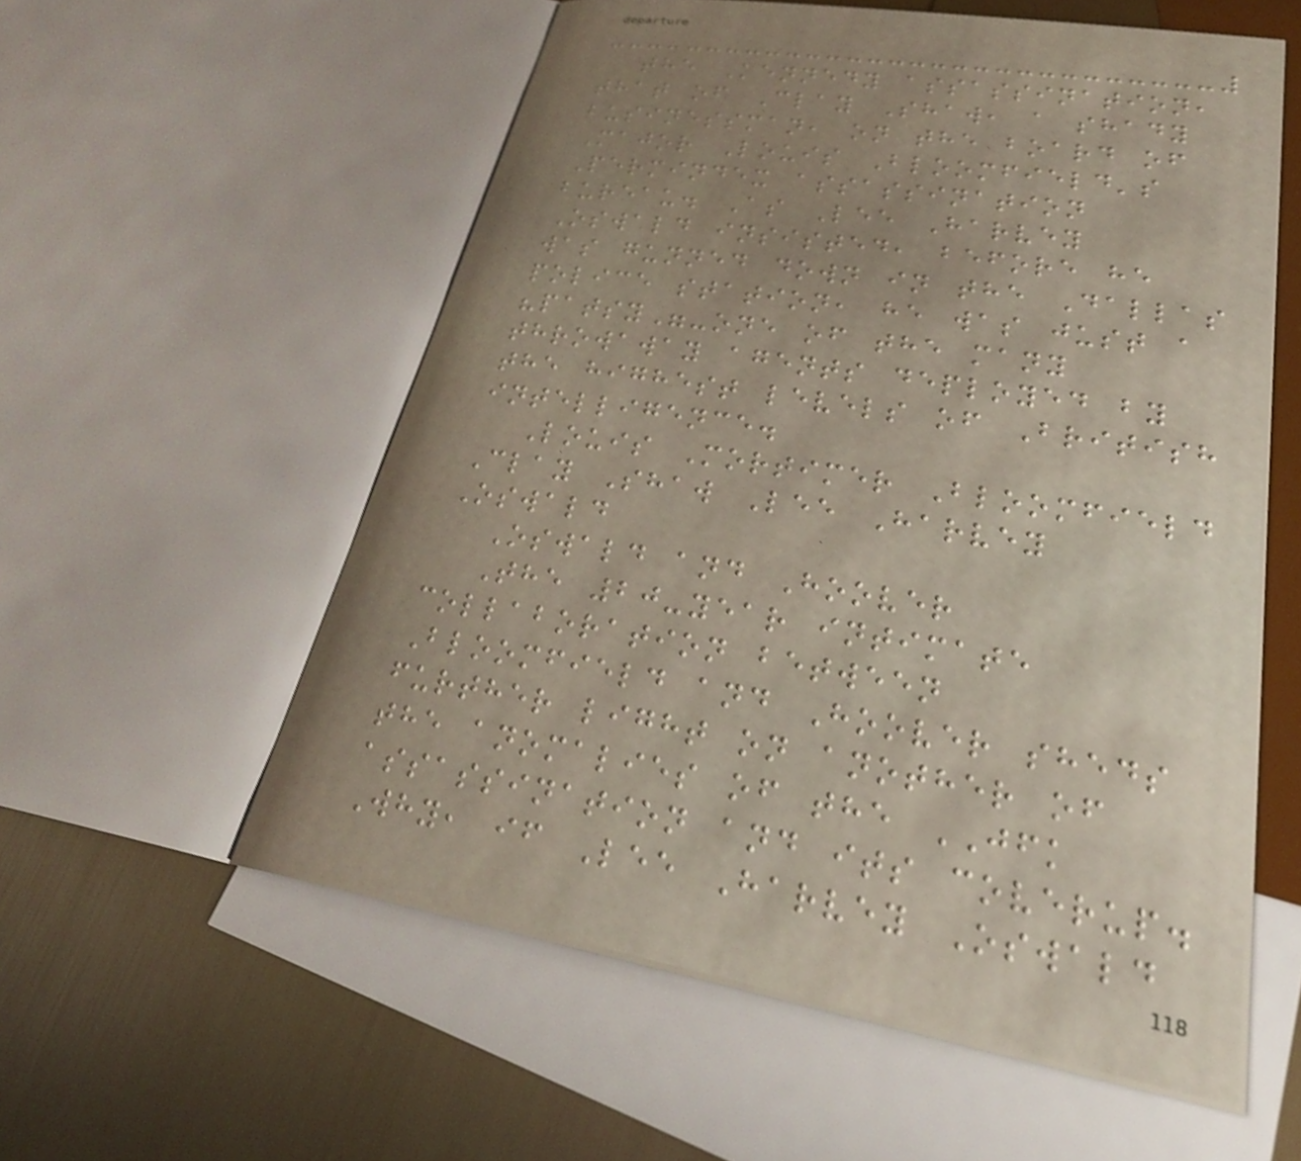the Kennedy assassination,
that of Clay Shaw, a shady
businessman, on the board of
Major Louis Bloomfield's
Permindex assassination
bureau. As Lee Harvey
Oswald insisted, before he
was gunned down in the Dallas
police station, he was just a
"patsy"-one of the many
throwaway agents deployed by
the highest levels of British
intelligence.
Louis Mortimer Bloomfield
Clay Shaw Lee Harvey
Oswald
Oswald and Hoover
The 20-year intimate
collaboration between
Bloomfield and Hoover sheds
further light on another of
the anomalies of the JFK
assassination and its coverup.
Why, if Lee Harvey Oswald
